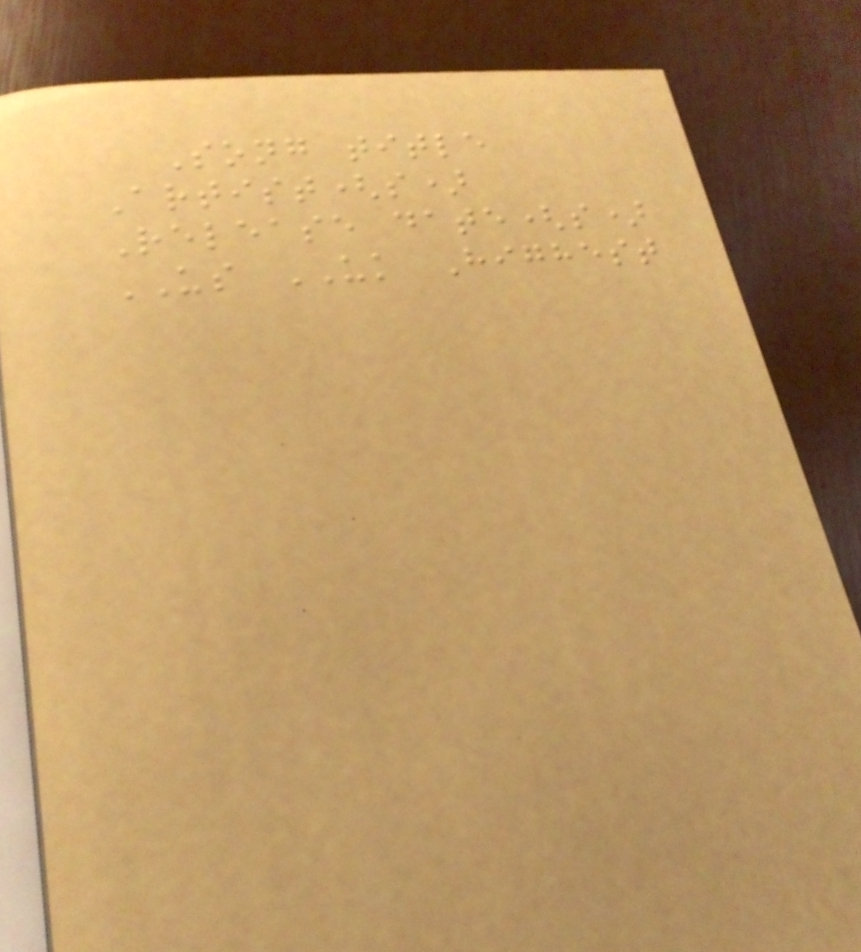Song title
Artist(s)
Release date(s)
US UK Highest
